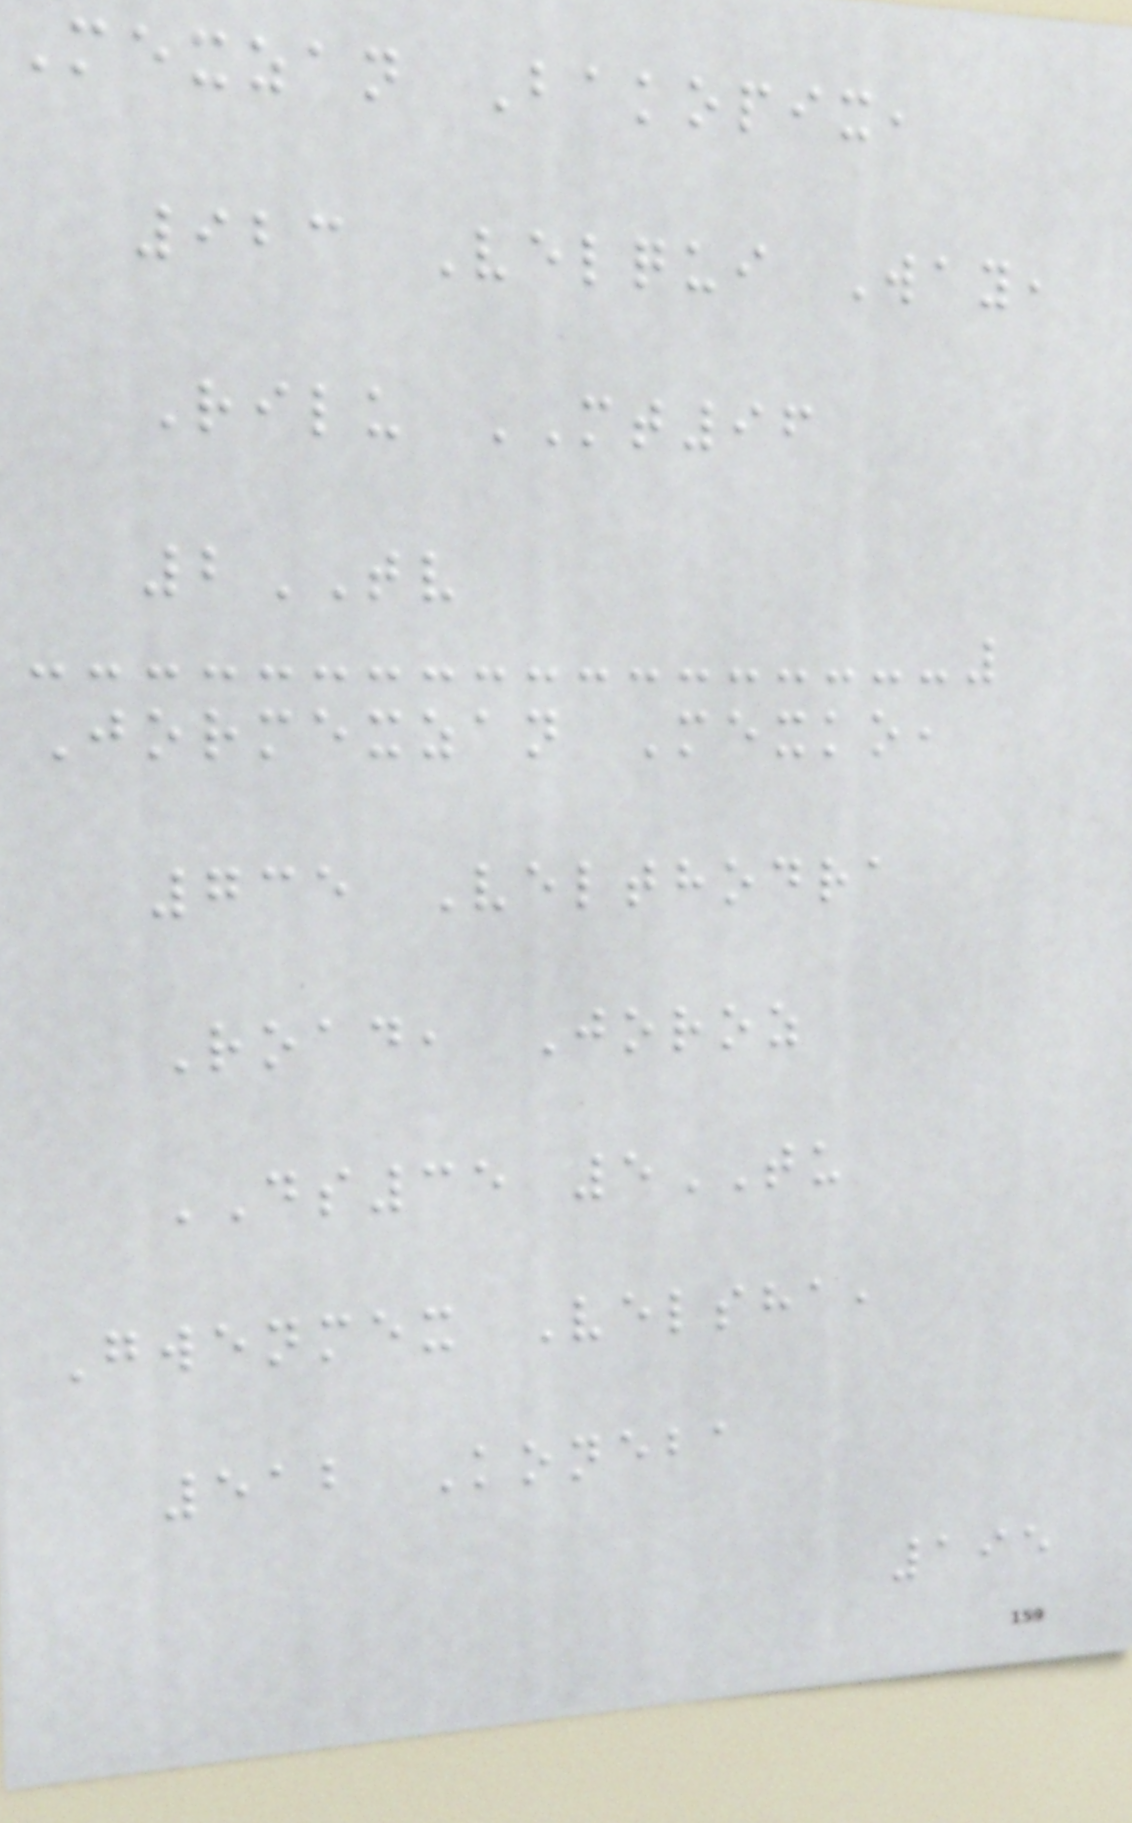Mexzan Bakopix,
923 Velqui Way,
Rilu MT96
2TV
Jormexzan Mexko,
735 Velthodra
Road, Joroz
DS35 5TU
Gwenmex Velsha,
512 Koneba
195
